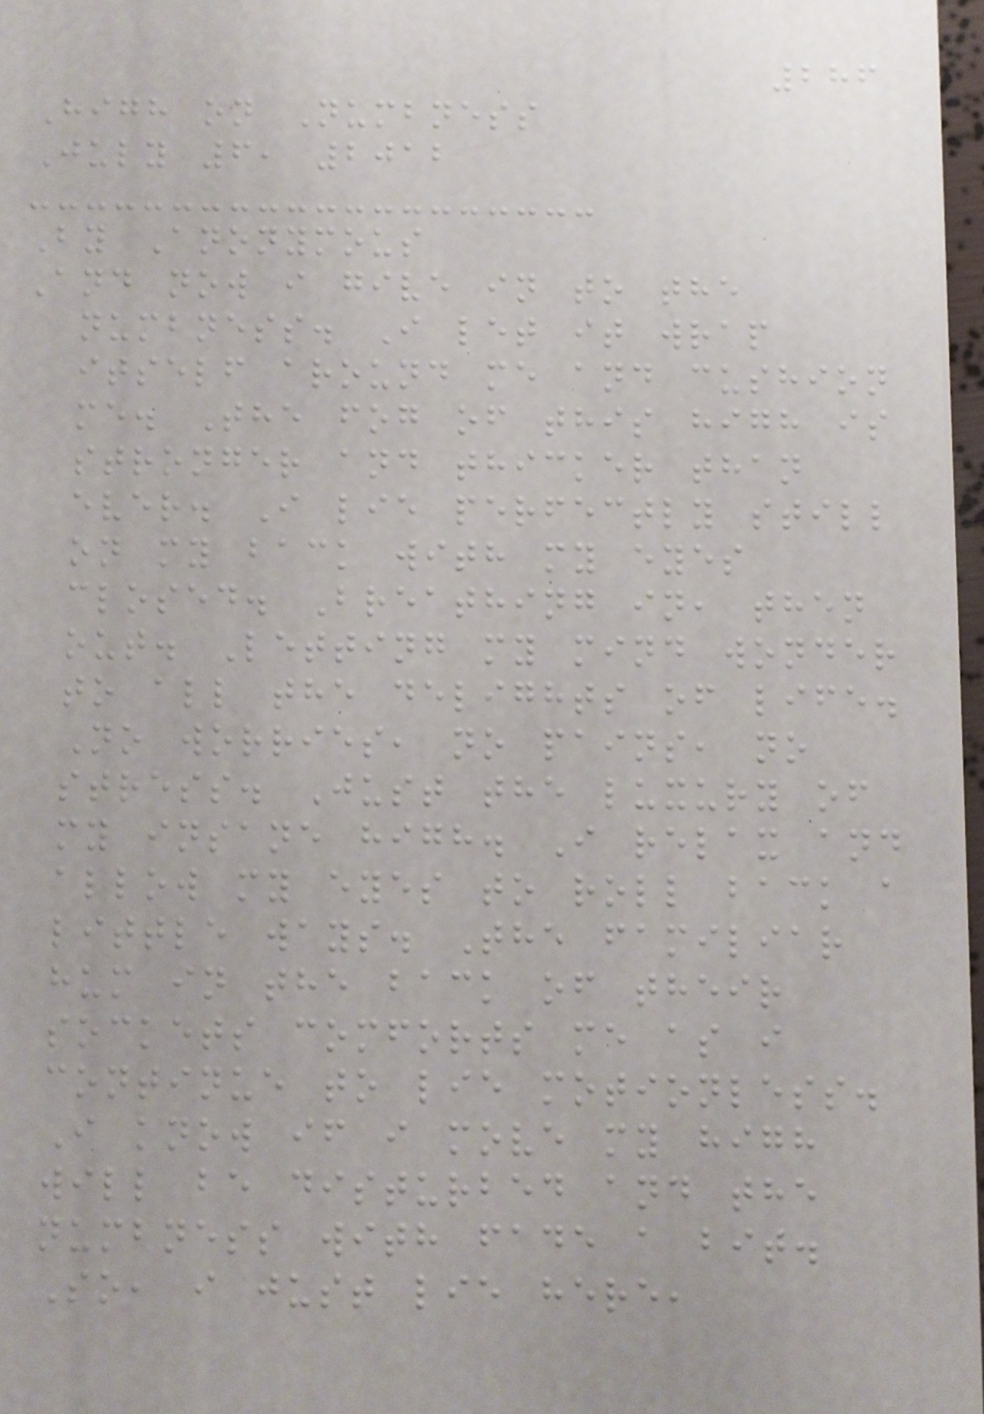286
High on Numbness
July 6, 2012
By Anonymous
And now i give in to the
numbness. I let it wrap
itself around me and cushion
me. The fog of this high is
stronger and thicker than
ever. I lie perfectly still
on my back with my eyes
closed. Breathing in, then
out. Letting my mind wonder
to all the delights of life.
No worries, no pains, no
stress. Just the luxury of
my insane high. I relax and
allow my eyes to roll back a
little ways. The familiar
hum in the back of their
sockets comforts me as i
continue to lie motionless.
I know if i move my high
will be disturbed and the
numbness with fade a bit.
So, i just lie here,
